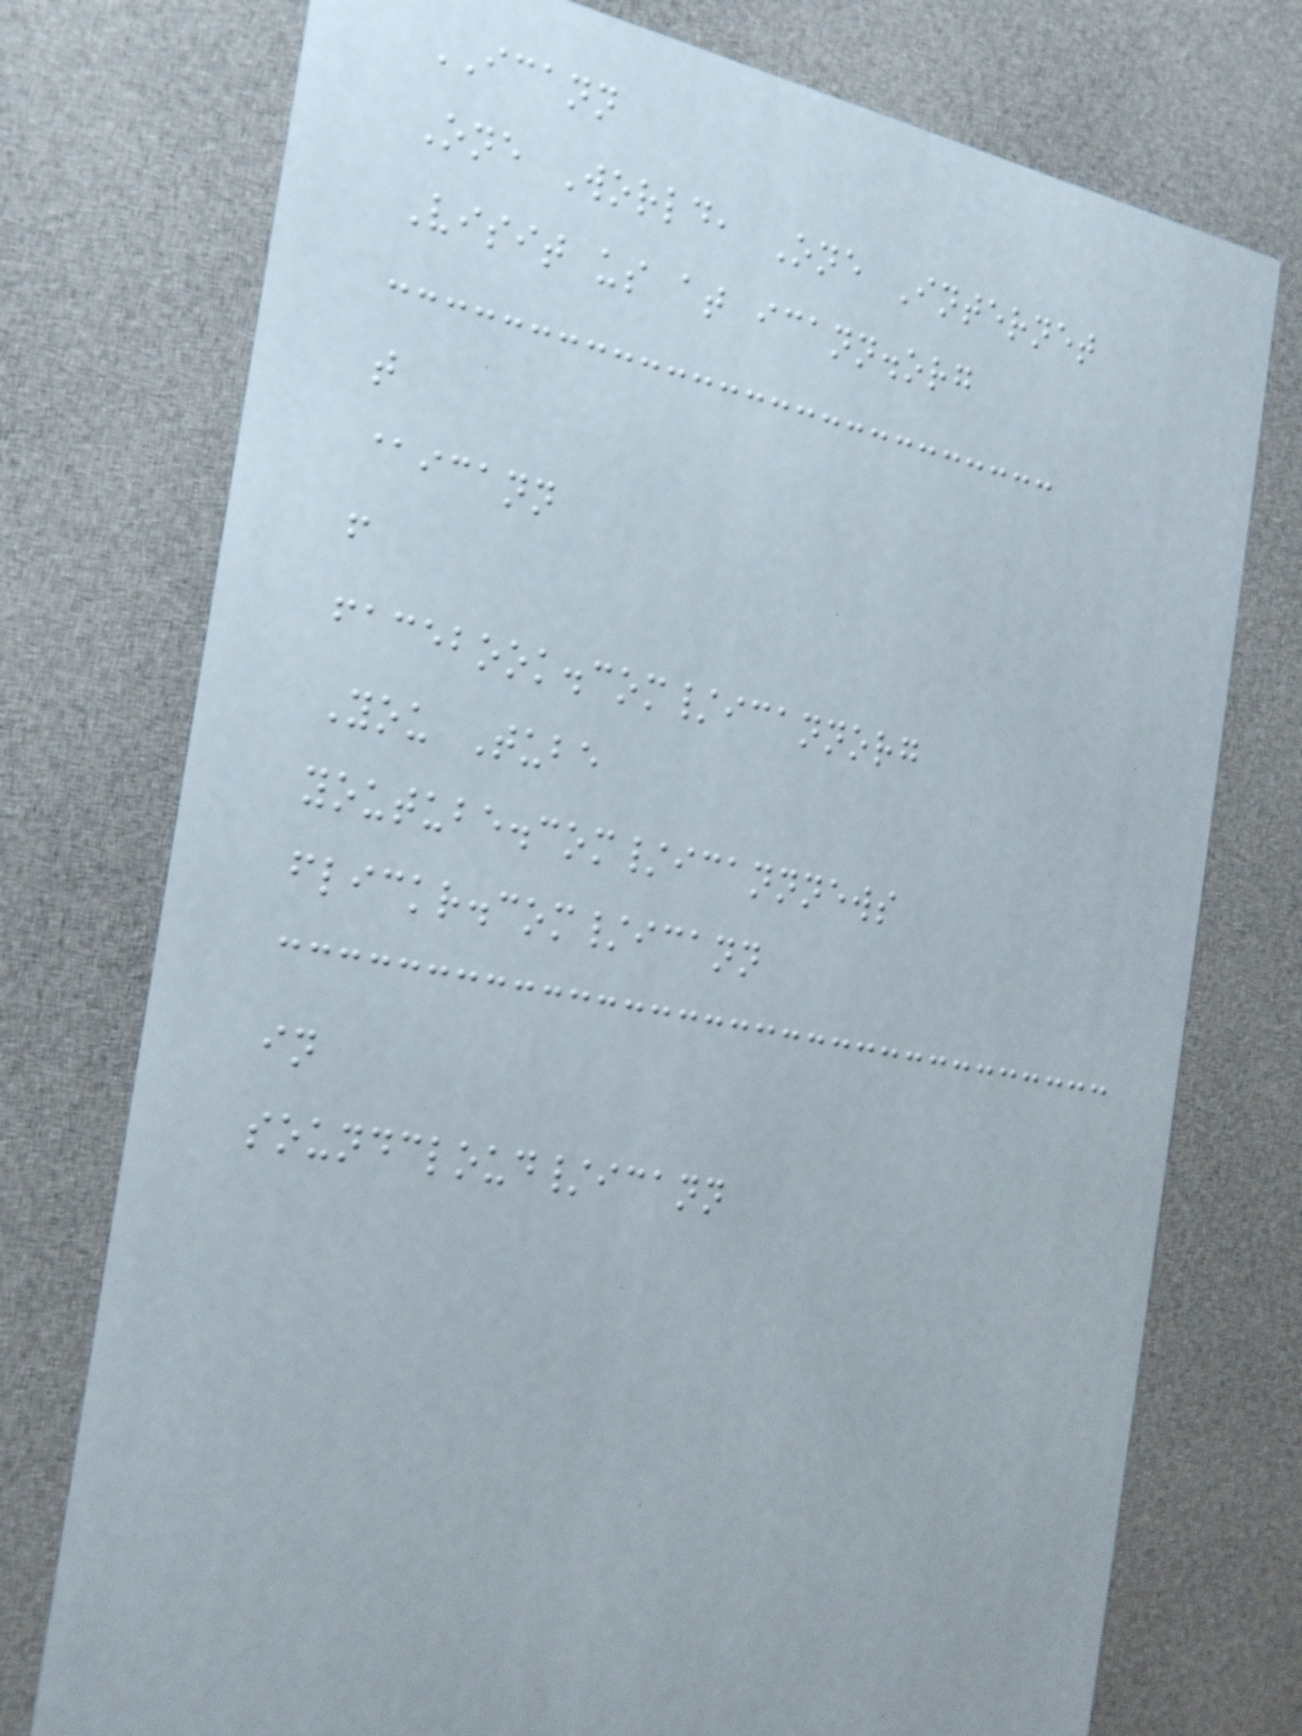ICANN
One World, One Internet
Visit us at icann.org
t
@icann
f
facebook.com/icannorg
You Tube
youtube.com/icannnews
flickr.com/icann
in
soundcloud/icann
